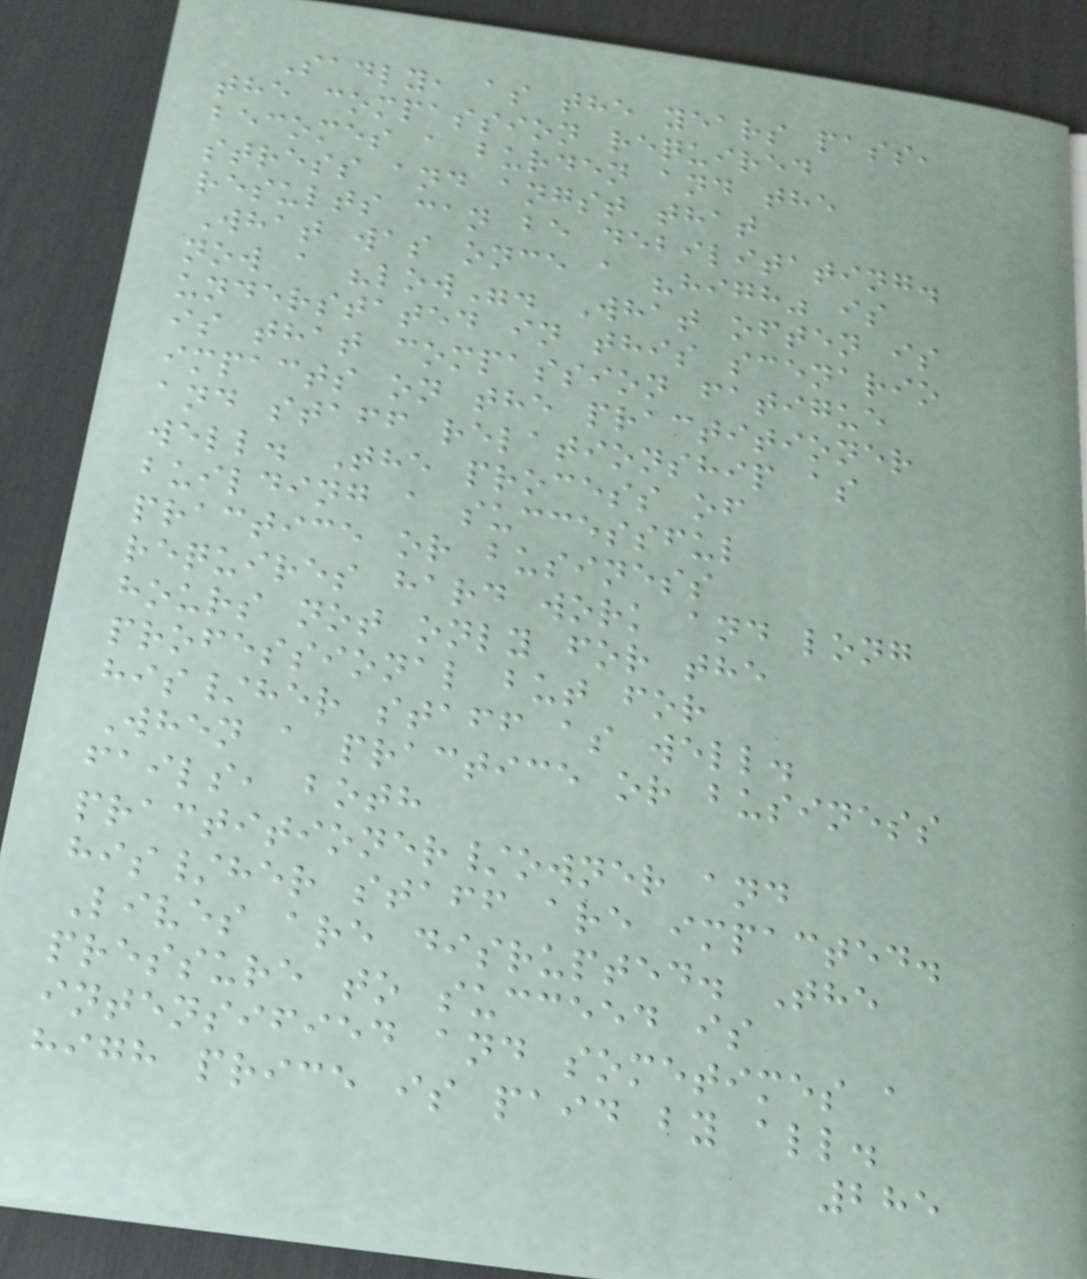Sadly, as the years pass,
the compassion required
becomes a burden and the
stress and angst that
results can be debilitating.
What was once a "high" is
now a "low". What often is
understated in this scenario
is that compassion fatigue
impacts on the practitioner
and staff relationship as
well. The process of
building a successful
practice or business
requires hard work and long
hours not only for the
professional but for
his/her staff as well.
When a practice or business
fails, both
practitioner/owner and
his/her staff are impacted.
Lives are disrupted. The
pressure to succeed is
intensified and sometimes a
high price is paid by all.
285
